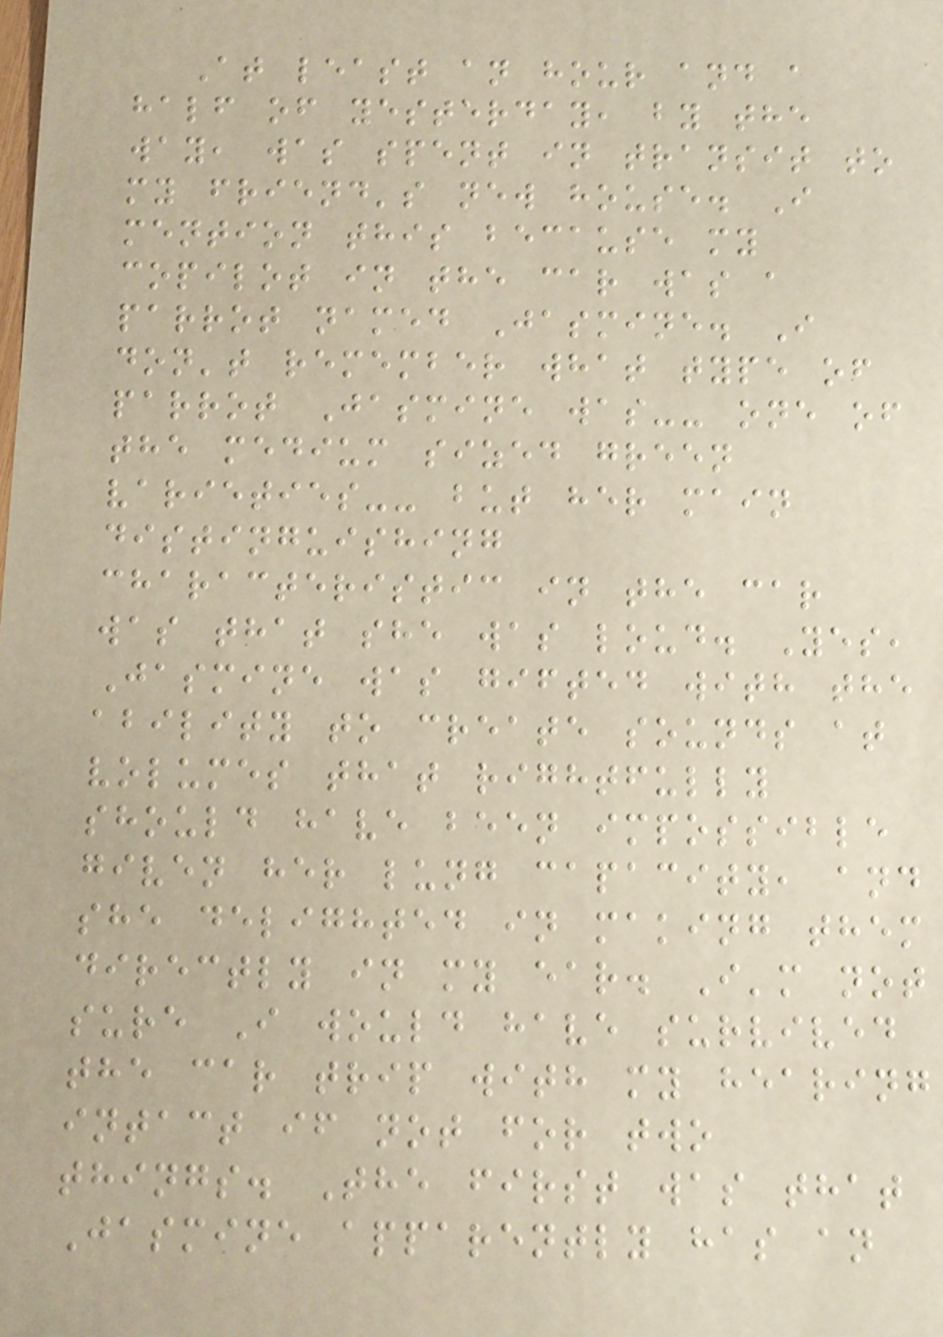At least an hour and a
half of yesterday, by the
way, was spent in transit to
my friend's new house. I
mention this because my
copilot in the car was a
parrot named Jasmine. I
don't remember what type of
parrot Jasmine was-- one of
the medium sized green
varieties-- but her main
distinguishing
characteristic in the car
was that she was loud. Yes,
Jasmine was gifted with the
ability to create sounds at
volumes that rightfully
should have been impossible
given her lung capacity, and
she delighted in making them
directly in my ear. I'm not
sure I would have survived
the car trip with my hearing
intact if not for two
things. The first was that
Jasmine apparently has an
